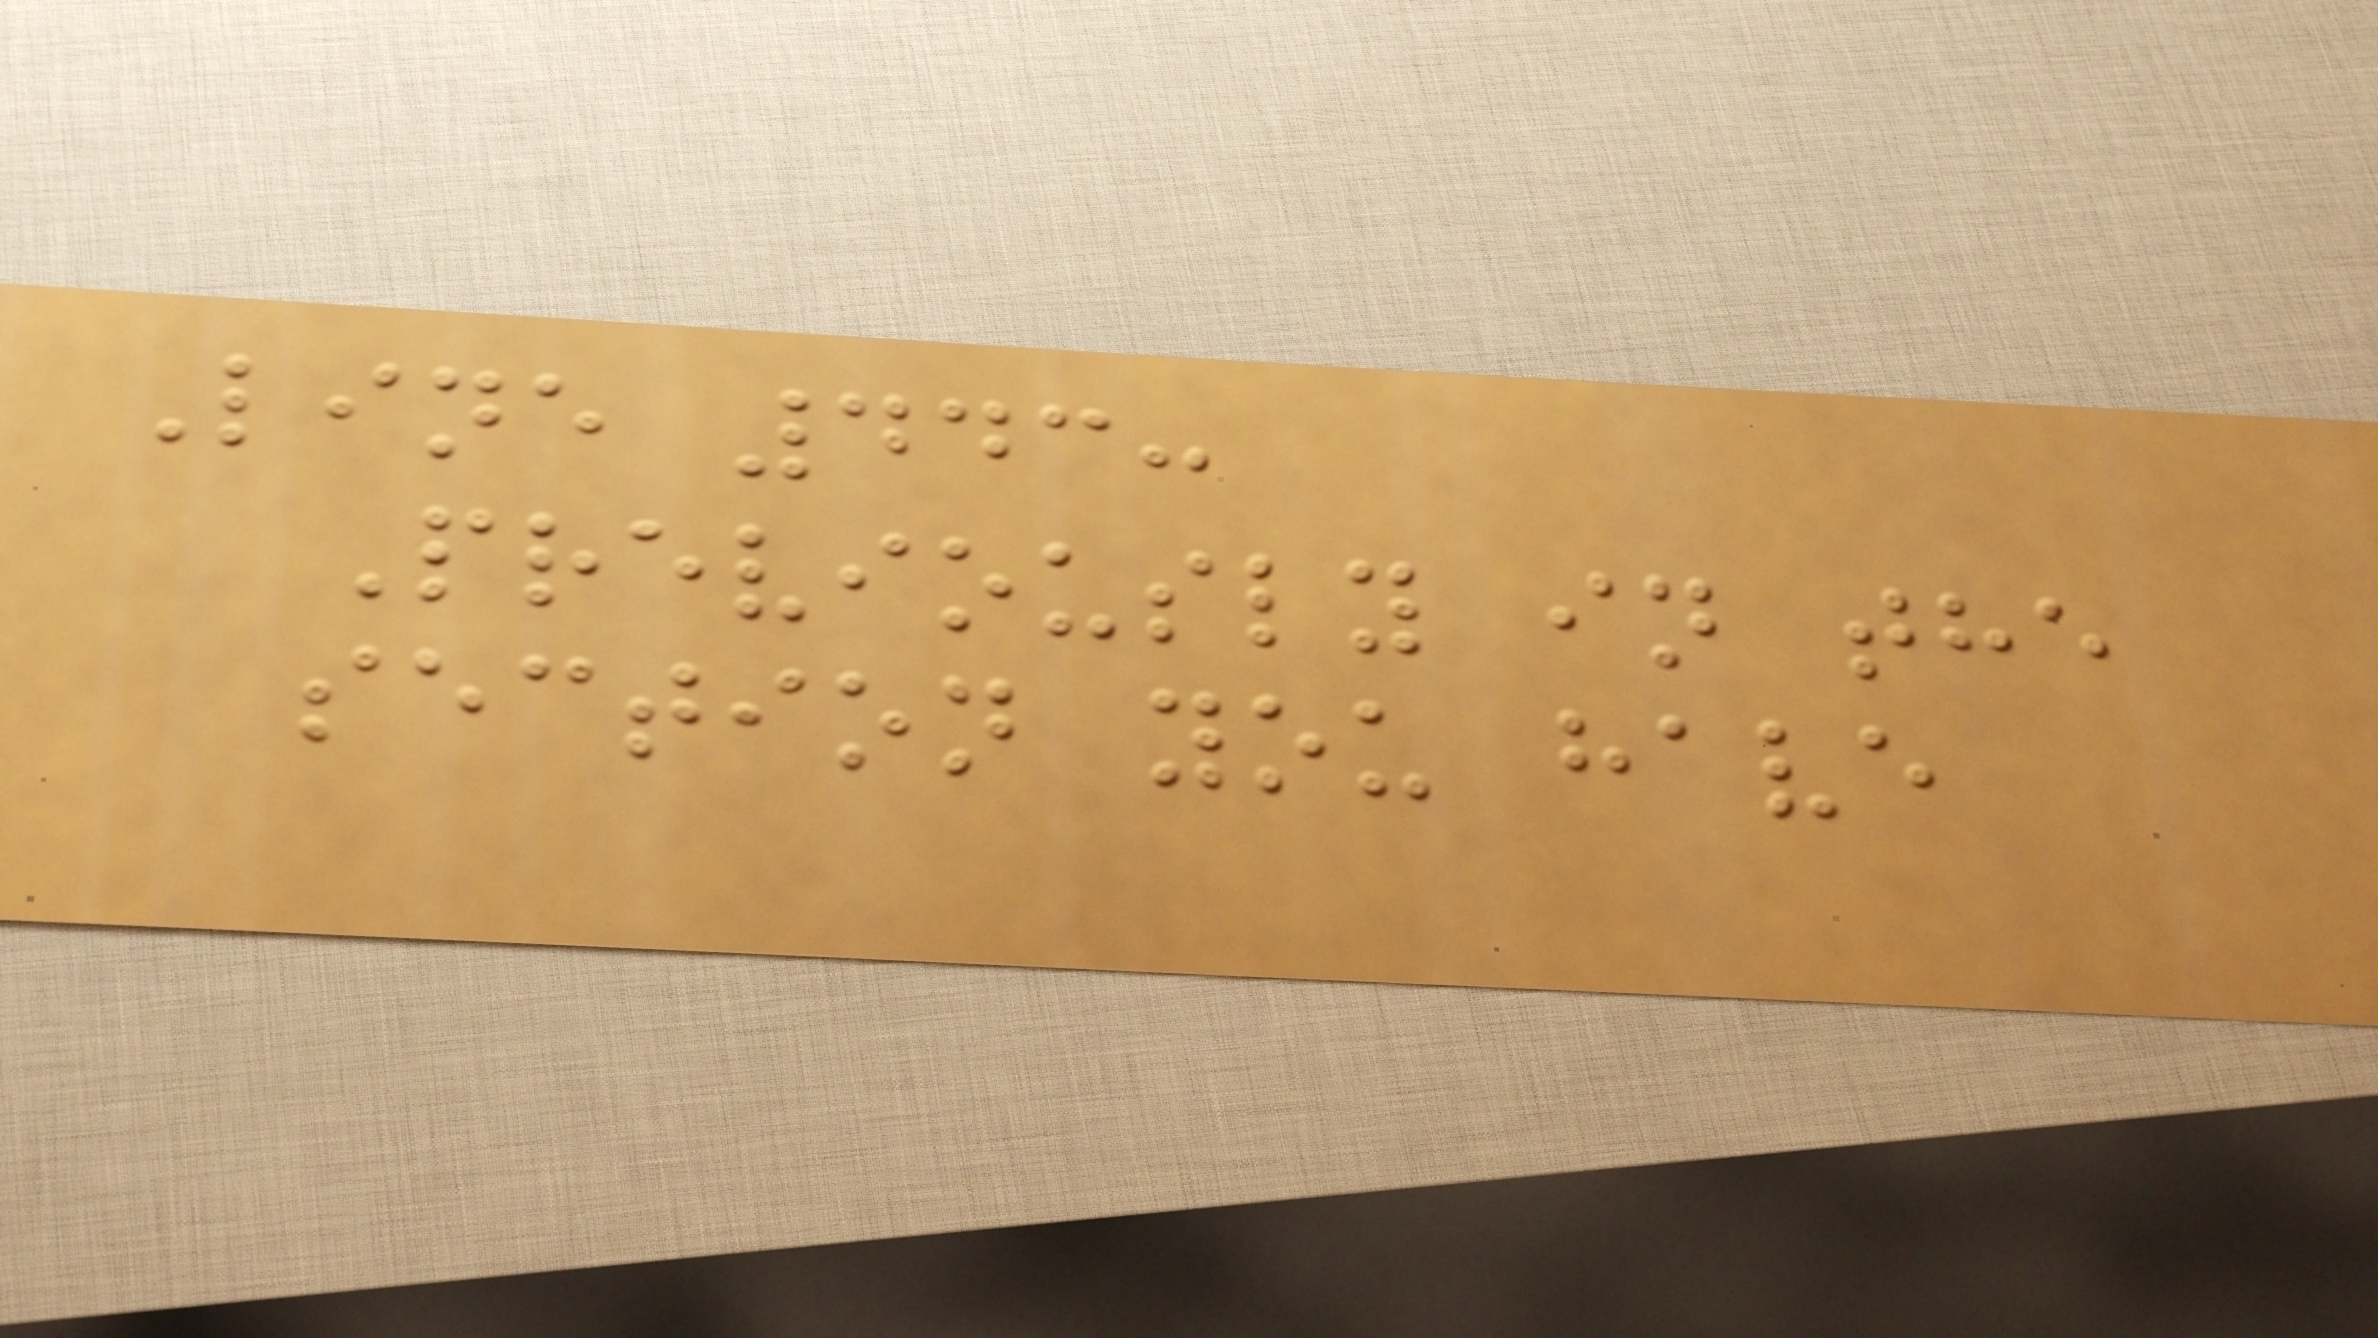Line 443:
Previously in the
section you have
